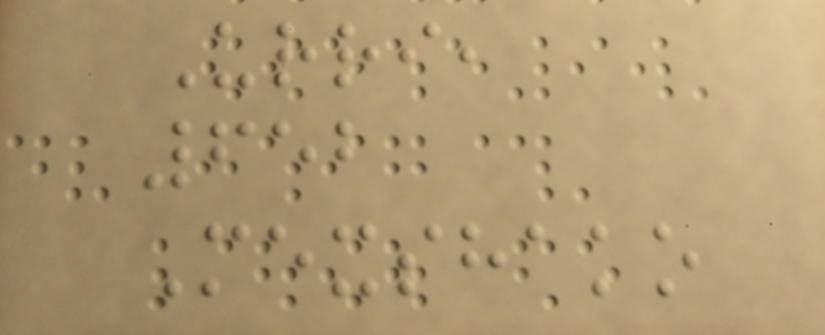Urri,
652
Mexshako
